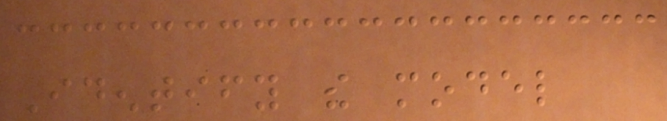Identify the model
